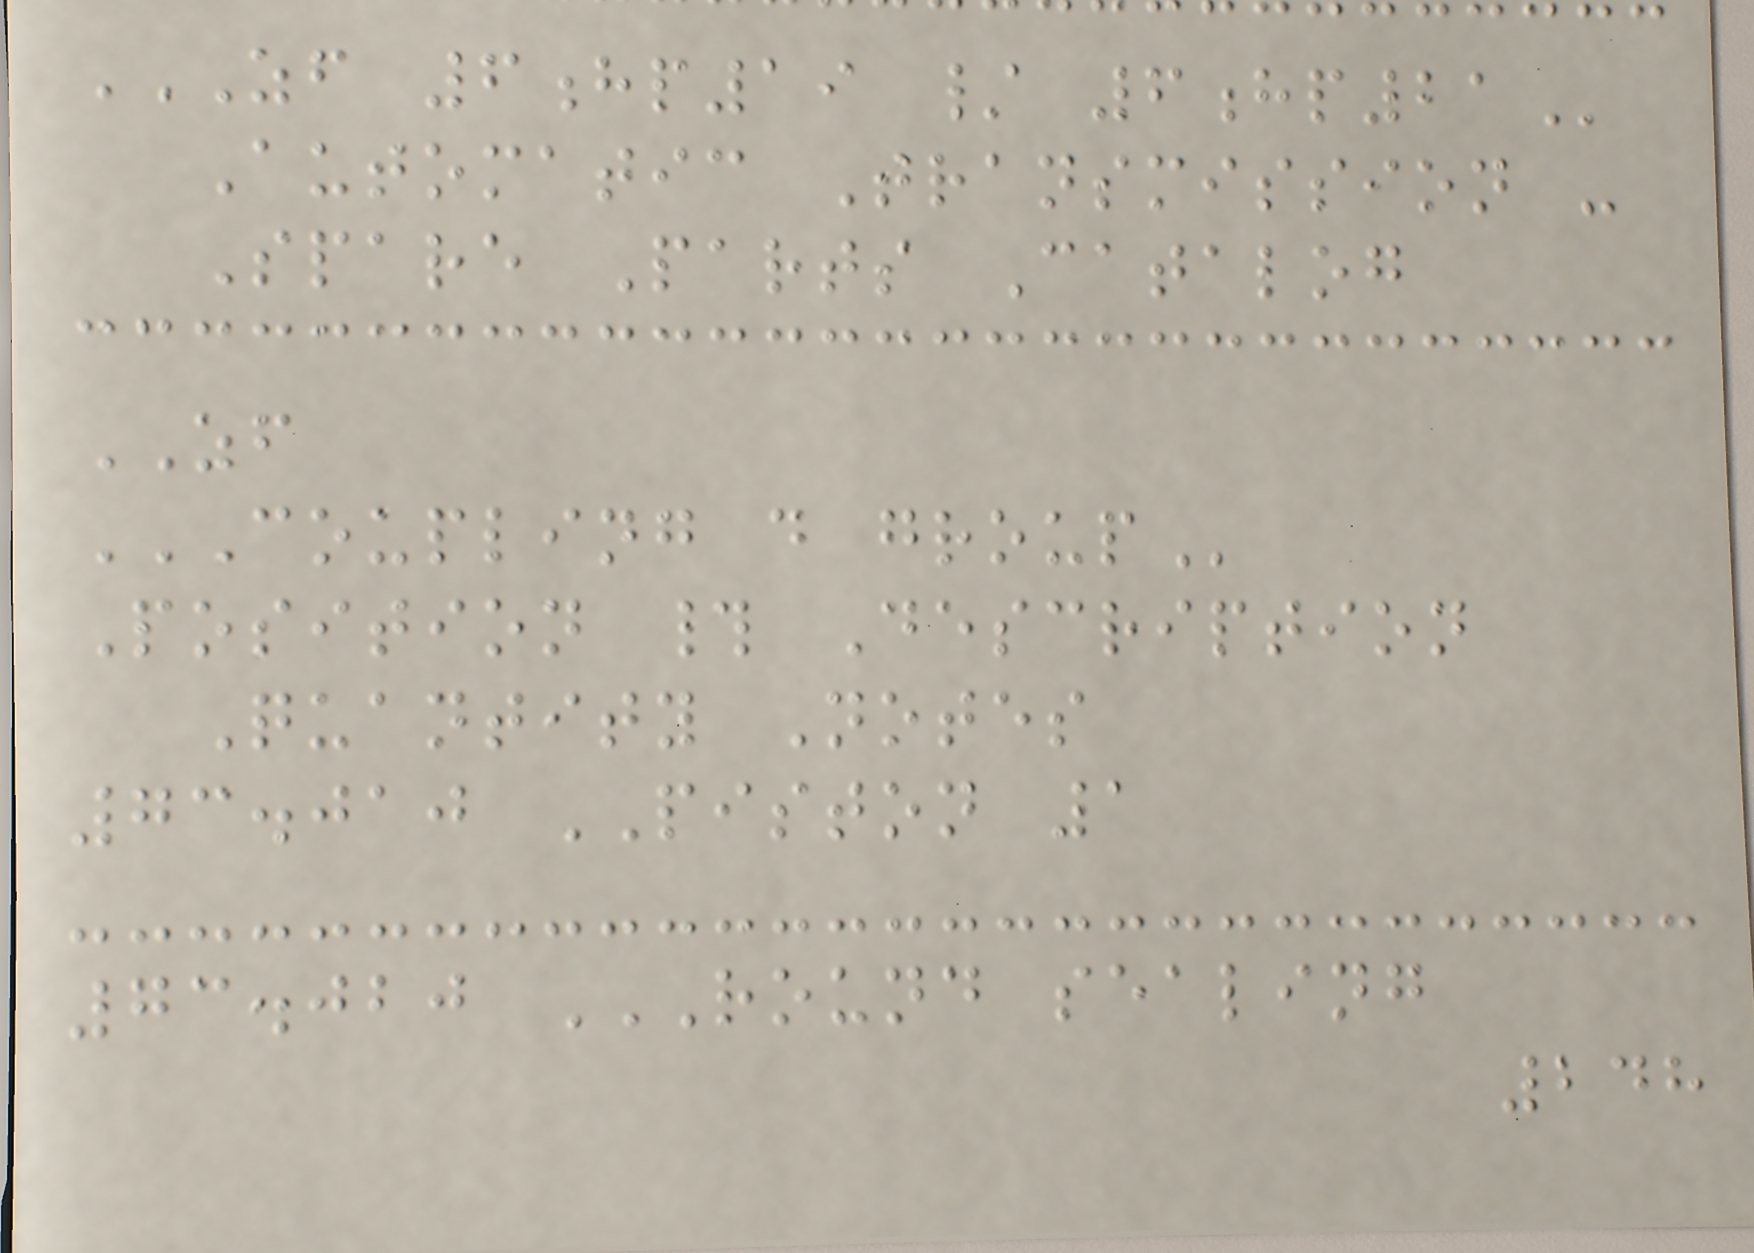ZF 6HP19 / 6HP21
Automatic Transmission -
Spare Parts Catalog
ZF
COUPLING D GROUP
Position # Description
Quantity Notes
73.010 PISTON 1
73.020 ROUND SEALING
248
